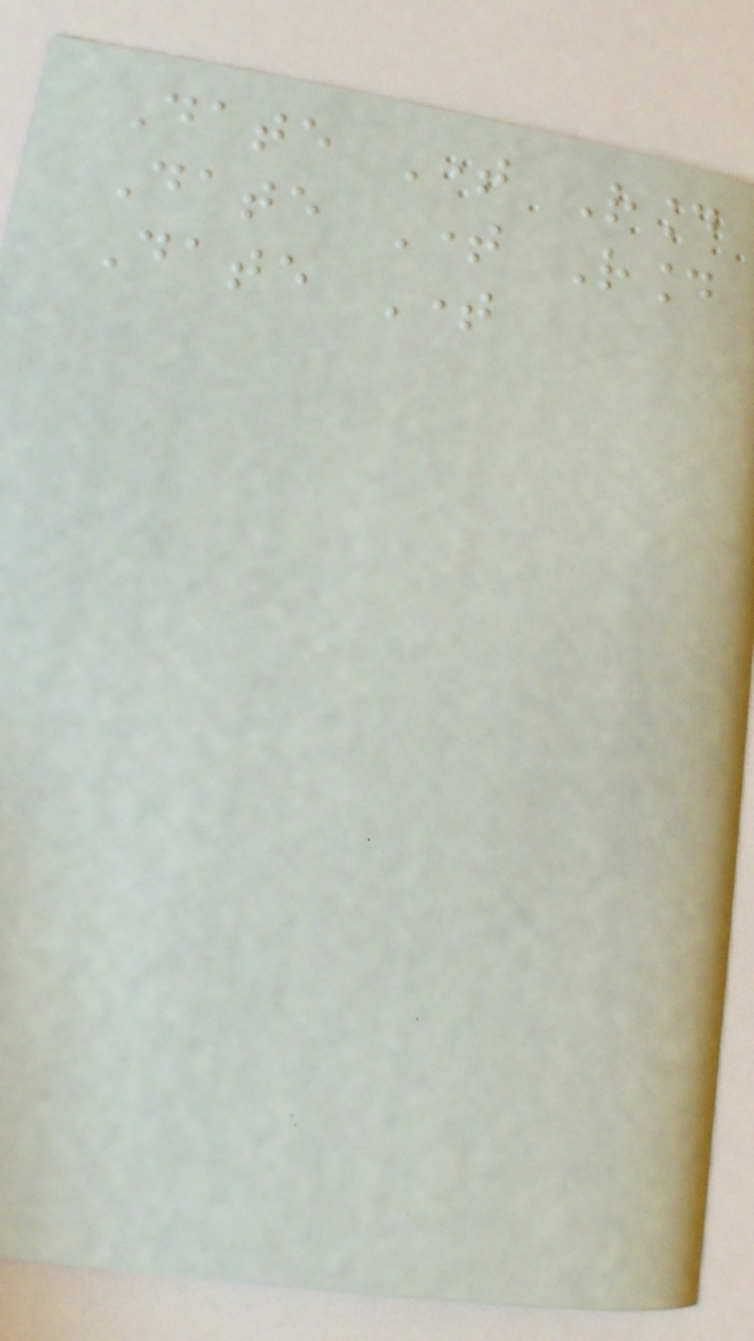Date Time Round
Date Time Round
Date Time
